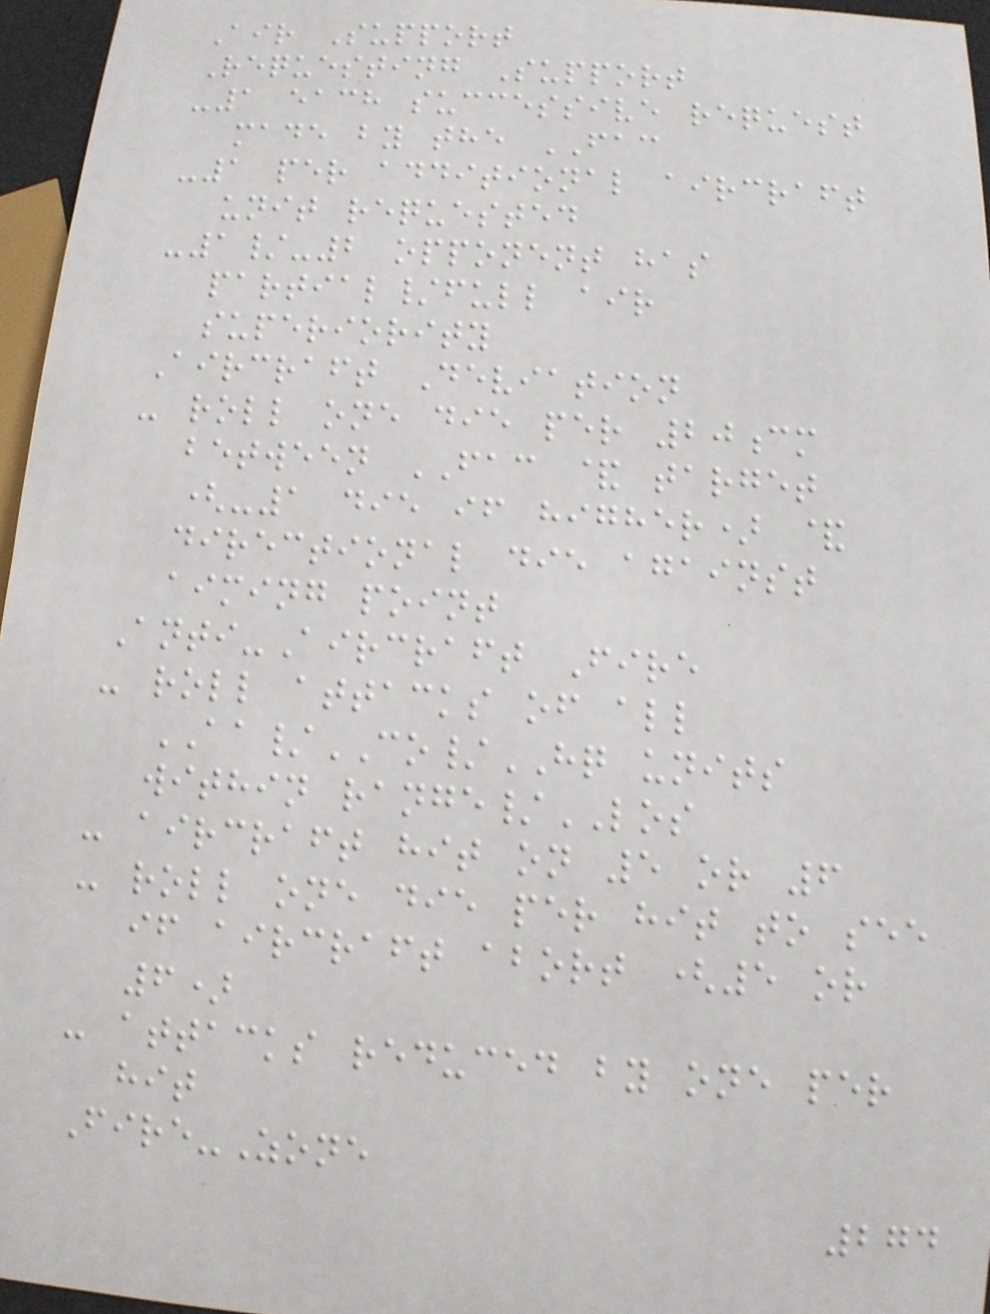Air Support
Requesting Support
-1 each successive request
made by the FAC
-1 per additional aircraft
unit requested
-1/-2 opponent has
partial/full air
superiority
Aircraft Deviation
- roll one die per 20cm
between FAC & target
(-1 die if higher) &
directional die against
aiming point
Anti-Aircraft Fire
- roll attacks of all
AA/CO/HQ units
within range/LOS
- aircraft hit on 5 or 6
- roll one die per hit to see
if aircraft abort (5 or
6)
- attacks reduced by one per
hit
Fire-Zone
274
